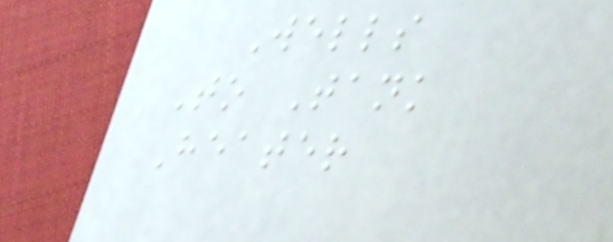Wells
To Tank
Heater
